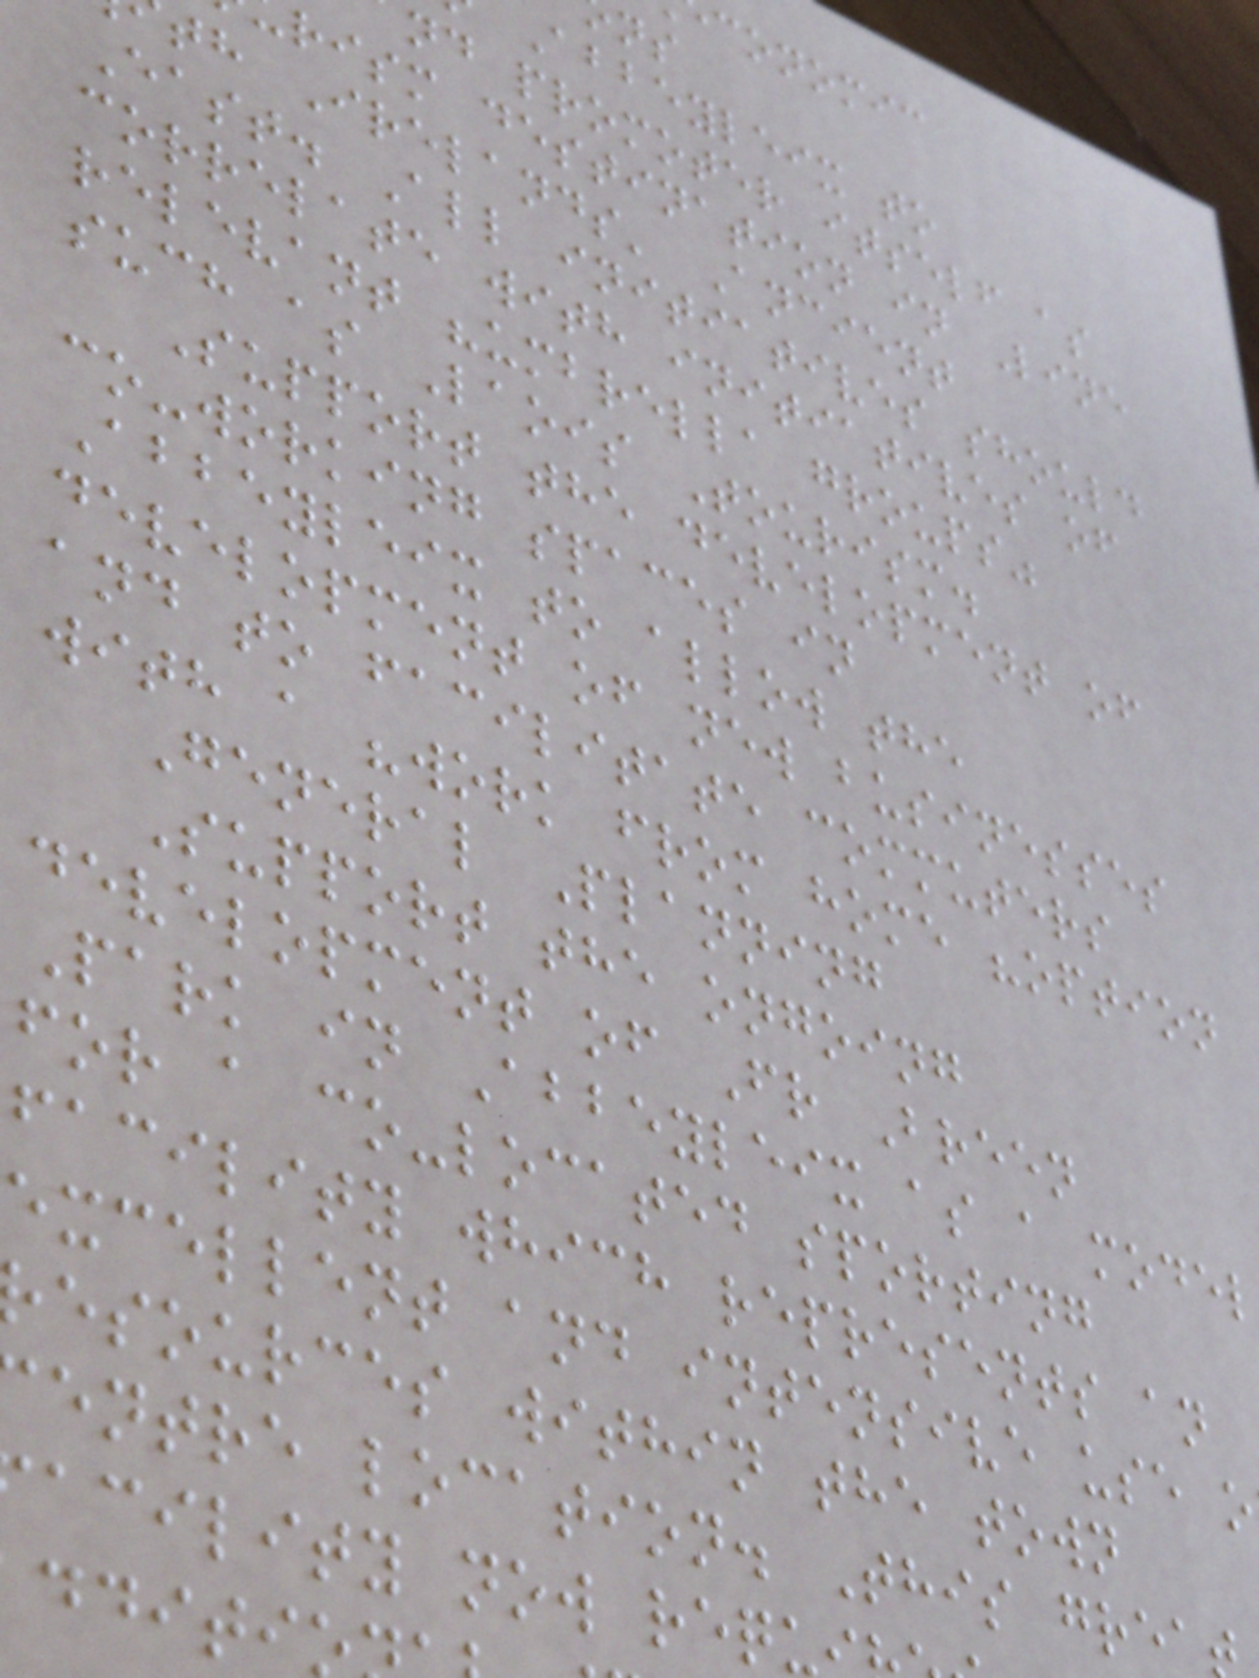conomic
Abbeyleix to
nd promoter itself as
rism destination in Line
th Irelands' Ancient
East. All initiatives should
correlate with initiatives of
relevant "umbrella groups"
such as Laois Tourism.
Support the development of
co-working spaces in
Abbeyleix to allow the
development of new businesses
and to facilitate commuters
with a "work from home "option
General Planning
Support the ongoing
development of Fr Breen
Park in Abbeyleix as a model
for a co-located sporting
facility which represents an
excellent and intensive use o
esources within the town
entre location. This grea
acility now requ
